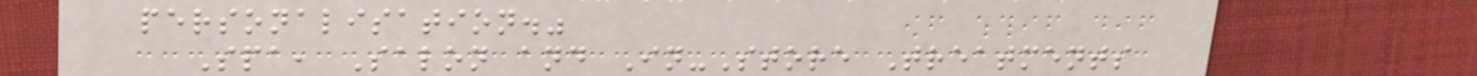personalisation."
Spa, Salon and In-Store Treatments
